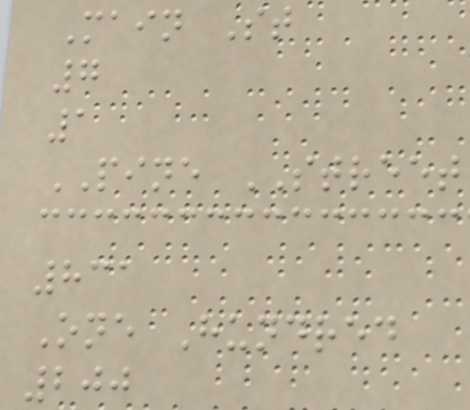Main St
7
1
PINE STREET
831
One Hundred
200
